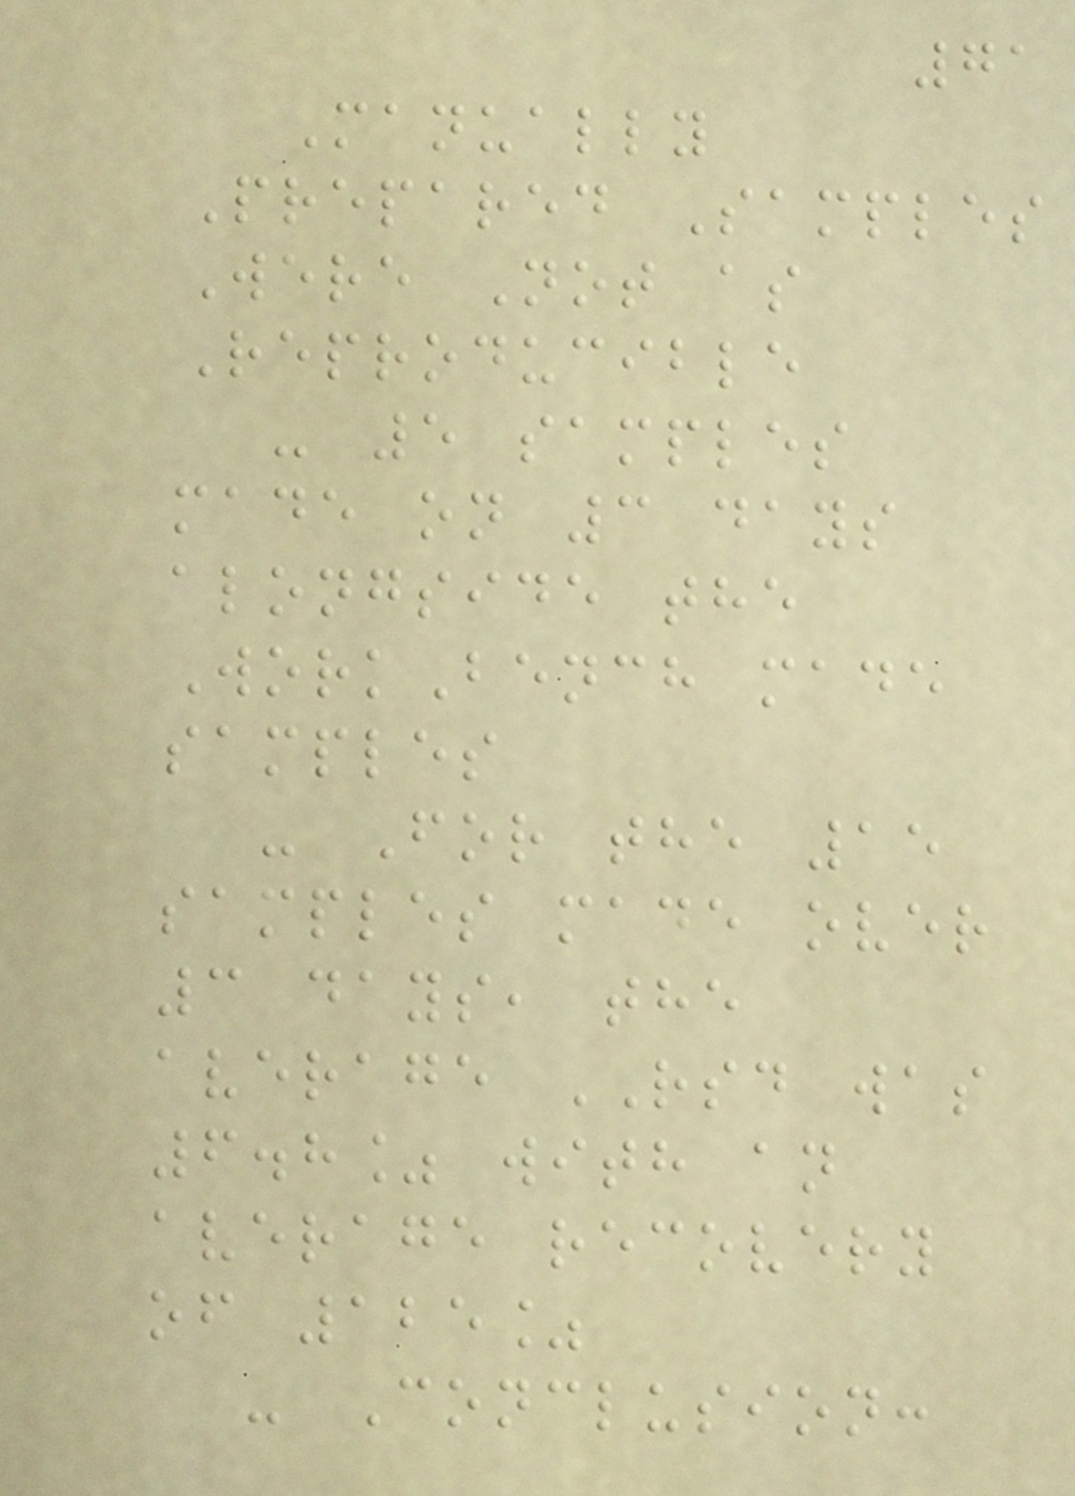71
Manually
Prepared Samples
Were Not as
Reproducible
- 5 samples
made on 3 days
alongside the
WorkBench made
samples
- For the 15
samples made over
3 days, the
average RSD was
6.8% with an
average recovery
of 125%
- Conclusion:
